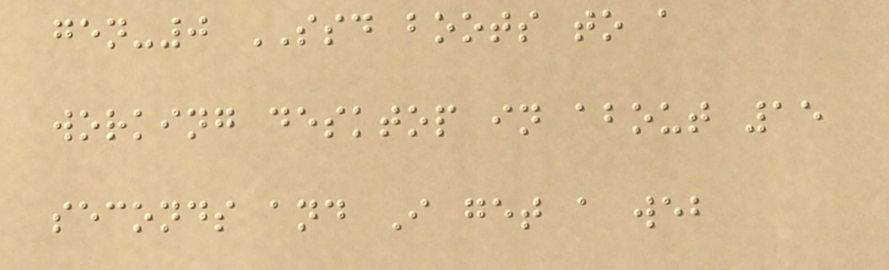gen-0 SSD boots to a
working desktop in about 15
seconds and I get a web
